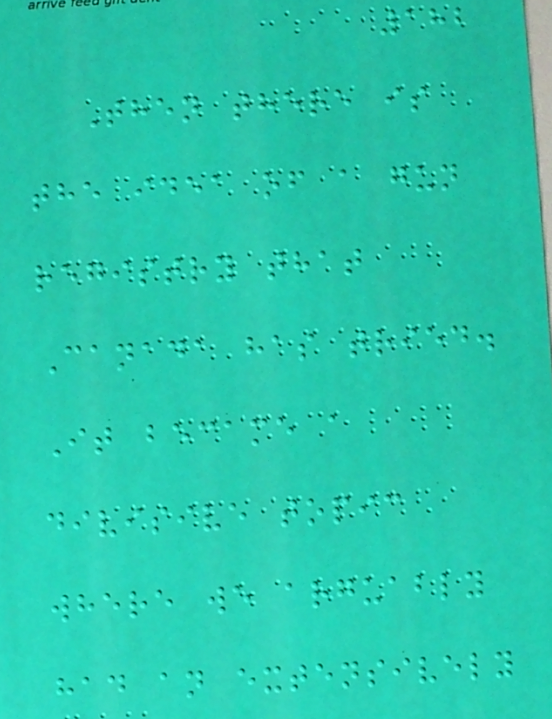182
Then there is
the idea of a gun
registry that
Canada has tried.
It became a
divisive topic
where we arguably
had an extensively
